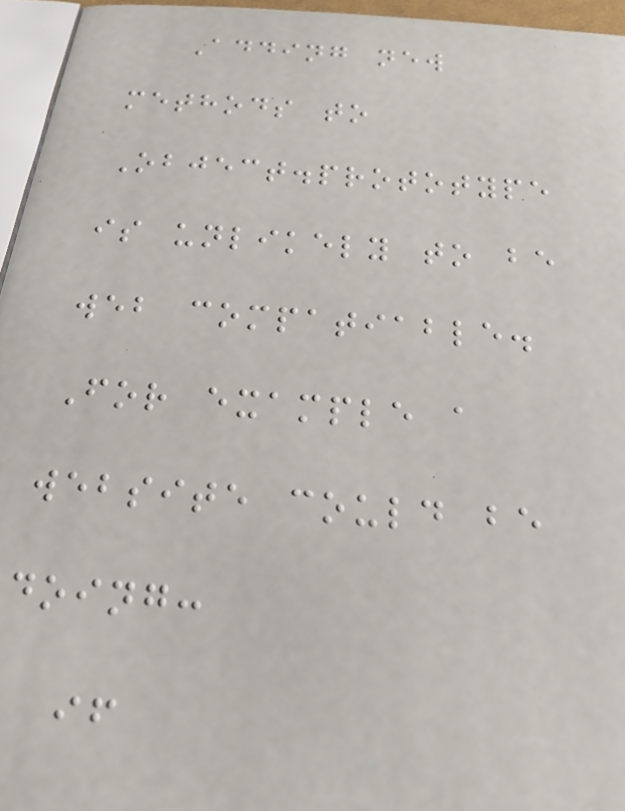Adding new
methods to
Object.prototype
is unlikely to be
web compatiable.
For example a
website could be
doing:
if
